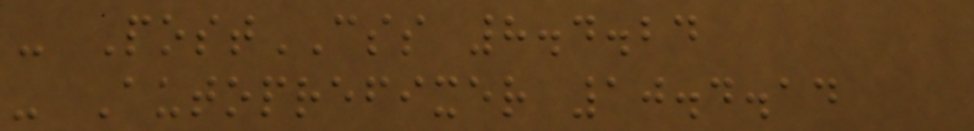- PostCSS 8.4.24
- Autoprefixer 10.4.14
